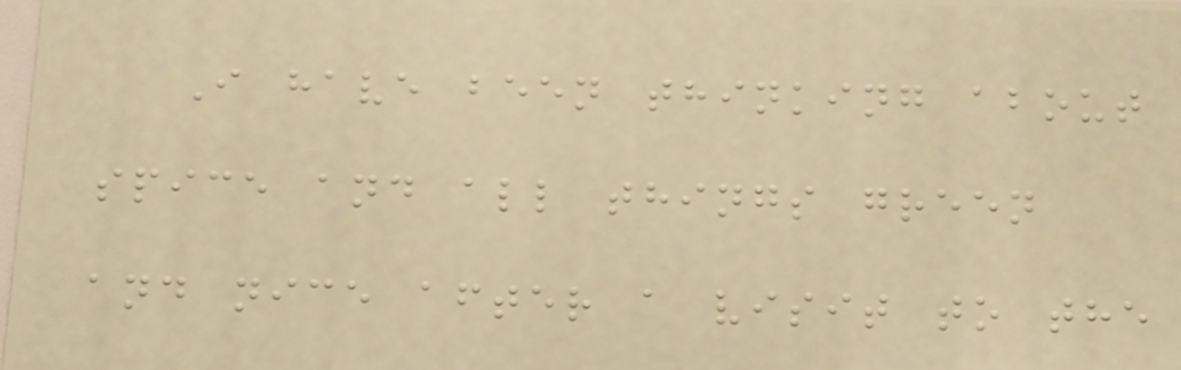I have been thinking about
spice and all things green
and nice after a visit to the
